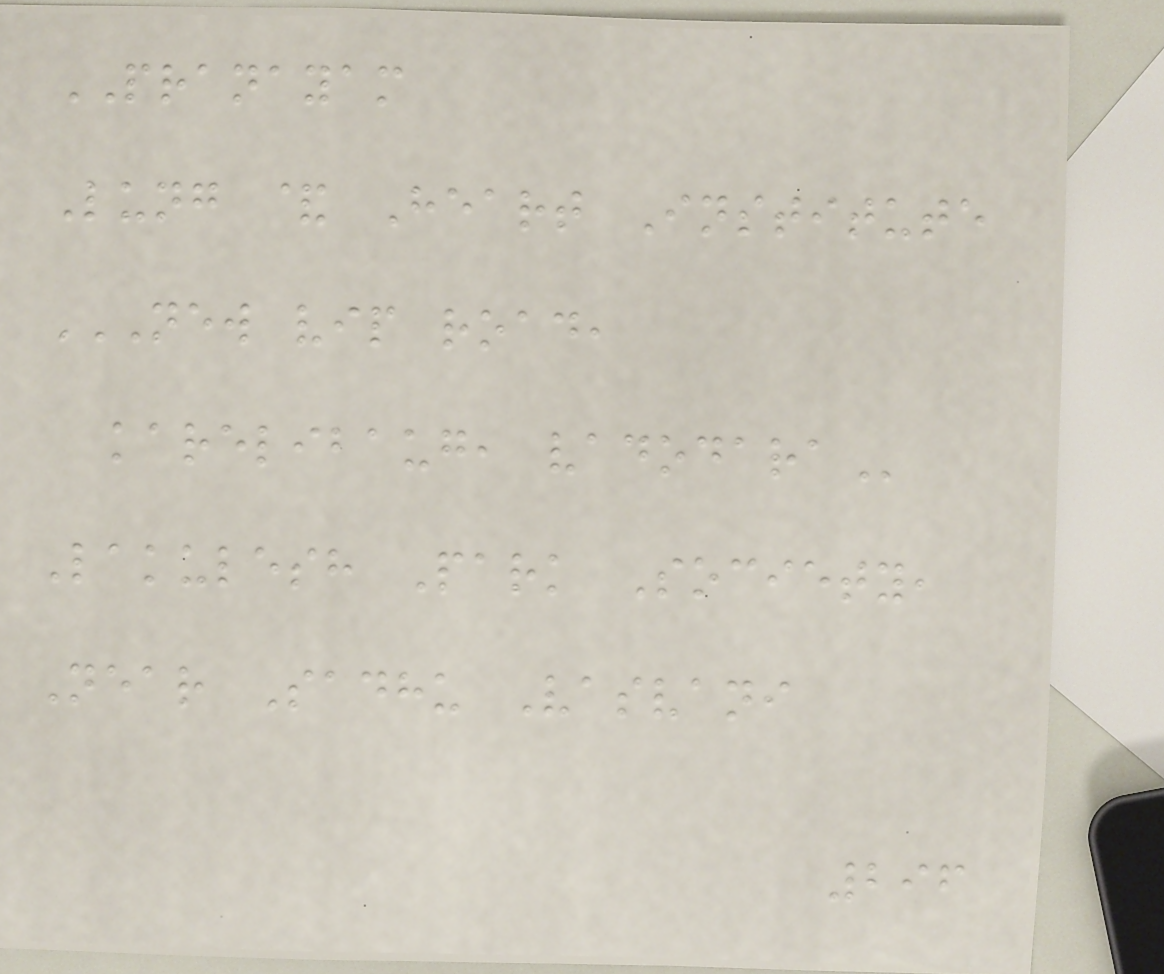PRANAYAM
Lung & Heart Institute
NEW VIP ROAD,
KARELIBAUG, VADODARA
Lakulesh Park Society,
Near Sadhu Vasvani
296
